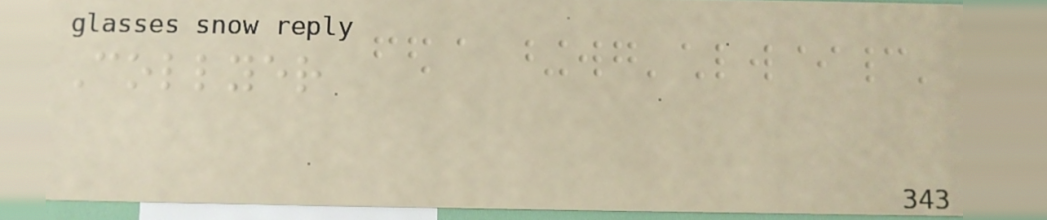Collyer
